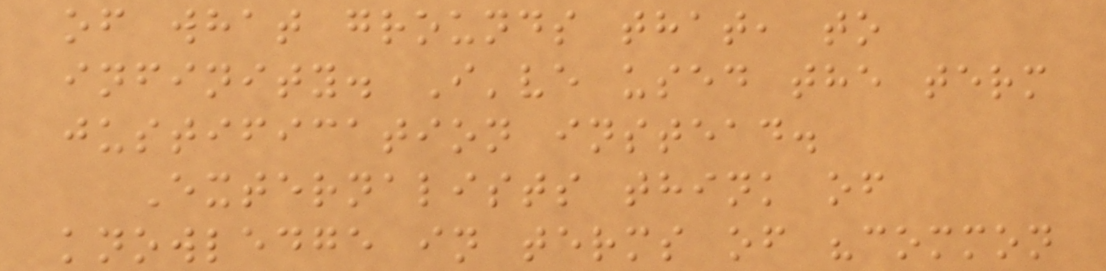of what grounds that, to
infinity. I've used the term
justification instead.
Externalists think of
knowledge in terms of "common
